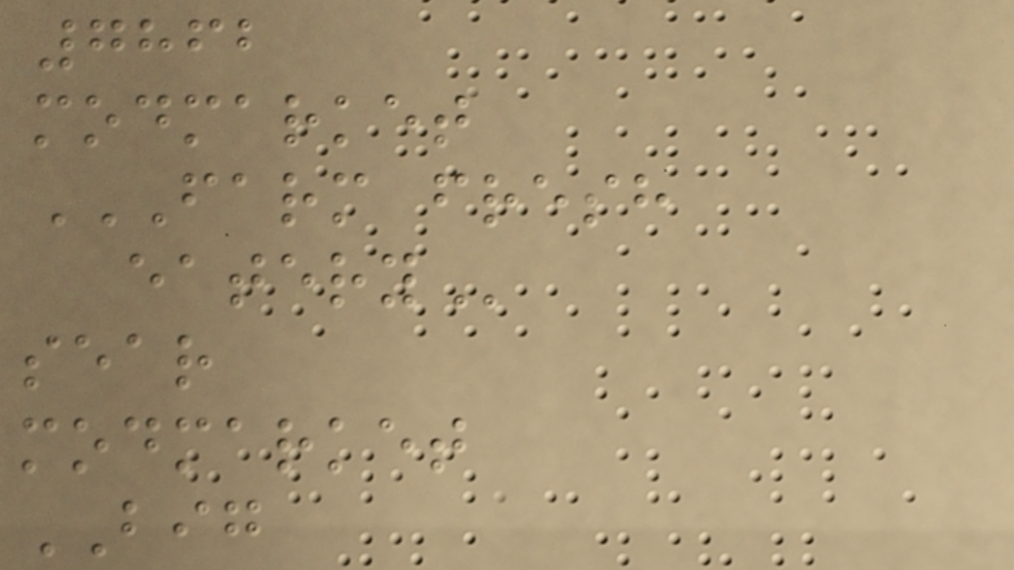7862
modmarket
FARM FRESH
EATERY
sear
modmarket
BIG
